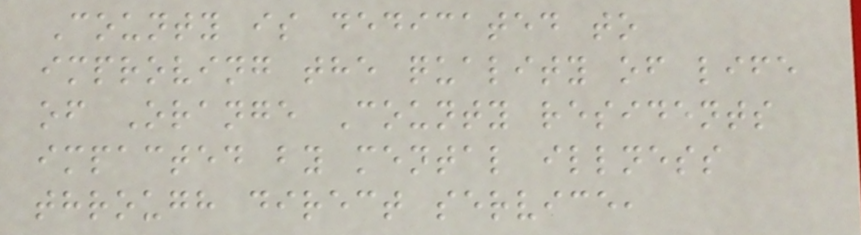County is dedicated to
improving the quality of life
of Orange County residents
impacted by mental illness
through direct service,
